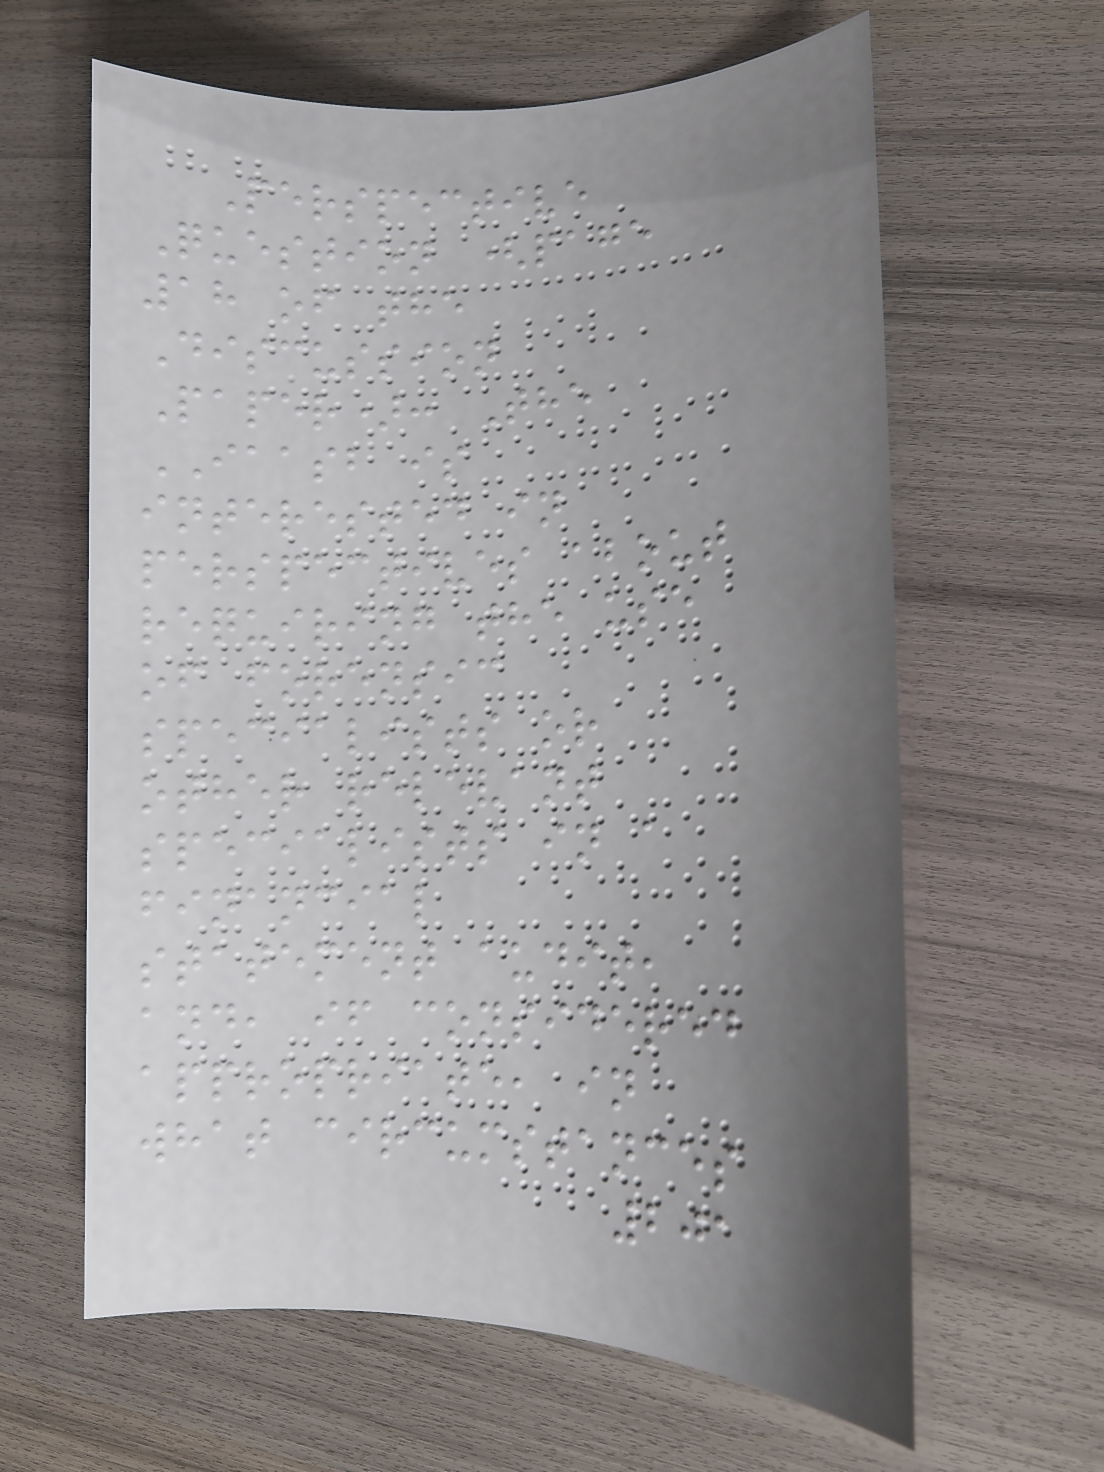Perspective
Question (page
18 of the
Discussion
Paper): The
IAASB is
interested in
perspectives about
requiring the use
of forensic
specialists or
other relevant
specialists in a
financial
statement audit,
and, if considered
appropriate, in
what circumstances
201
